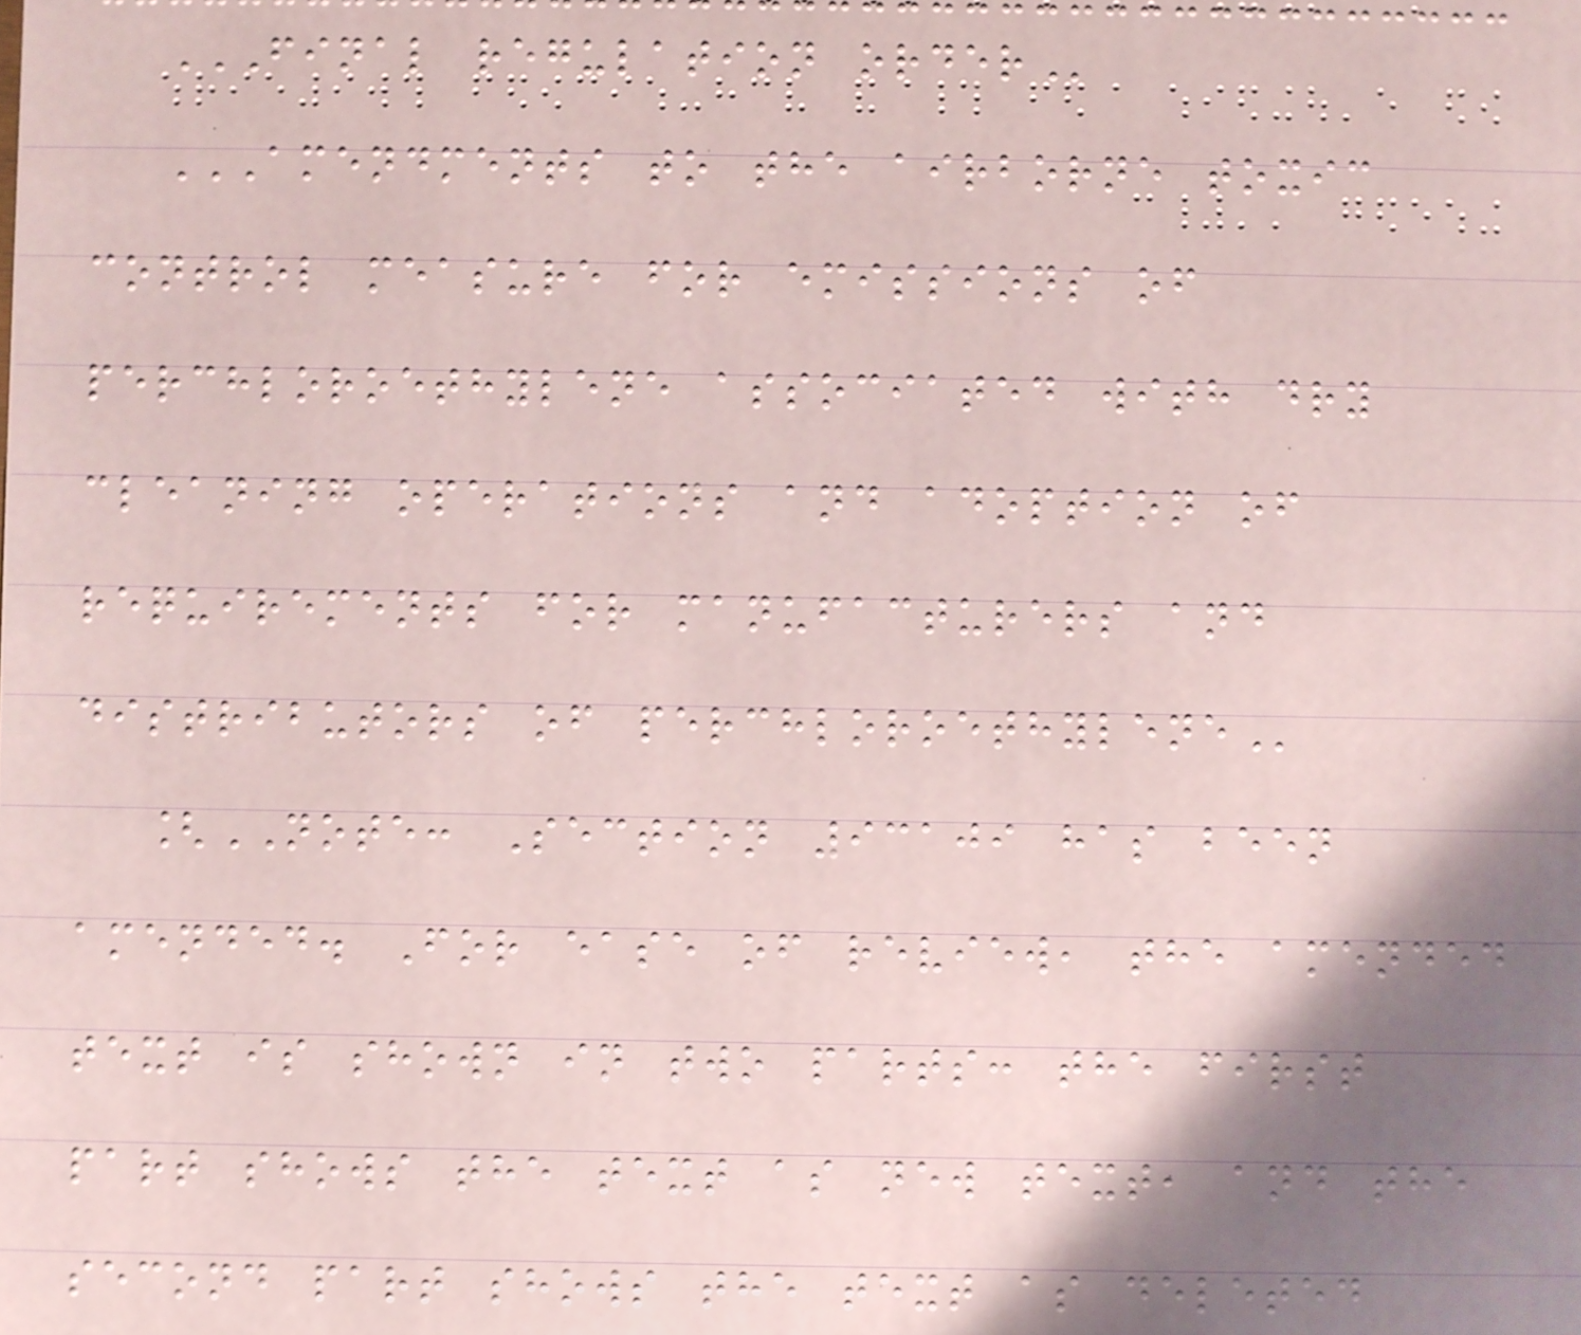FINAL REGULATION ORDER
AMENDMENTS TO THE AIRBORNE TOXIC
CONTROL MEASURE FOR EMISSIONS OF
PERCHLOROETHYLENE ASSOCIATED WITH DRY
CLEANING OPERATIONS AND ADOPTION OF
REQUIREMENTS FOR MANUFACTURERS AND
DISTRIBUTORS OF PERCHLOROETHYLENE
[NOTE: Section 93109 has been
amended. For ease of review, the amended
text is shown in two parts: the first
part shows the text as new text, and the
second part shows the text as deleted
